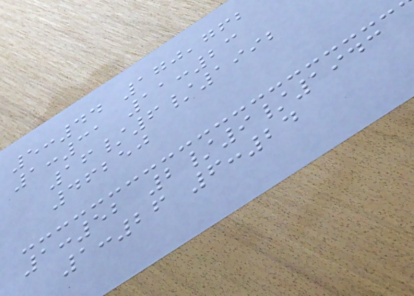5:44 170,762
1:31 11:23
16/6/1992
46250
1:52 2/9/1943
1:26 6:24
